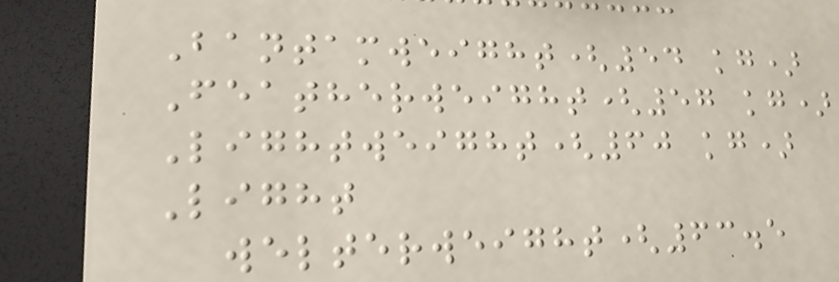Bantamweight(54 kg)
Featherweight(57 kg)
Lightweight(60 kg)
Light
welterweight(63.5
